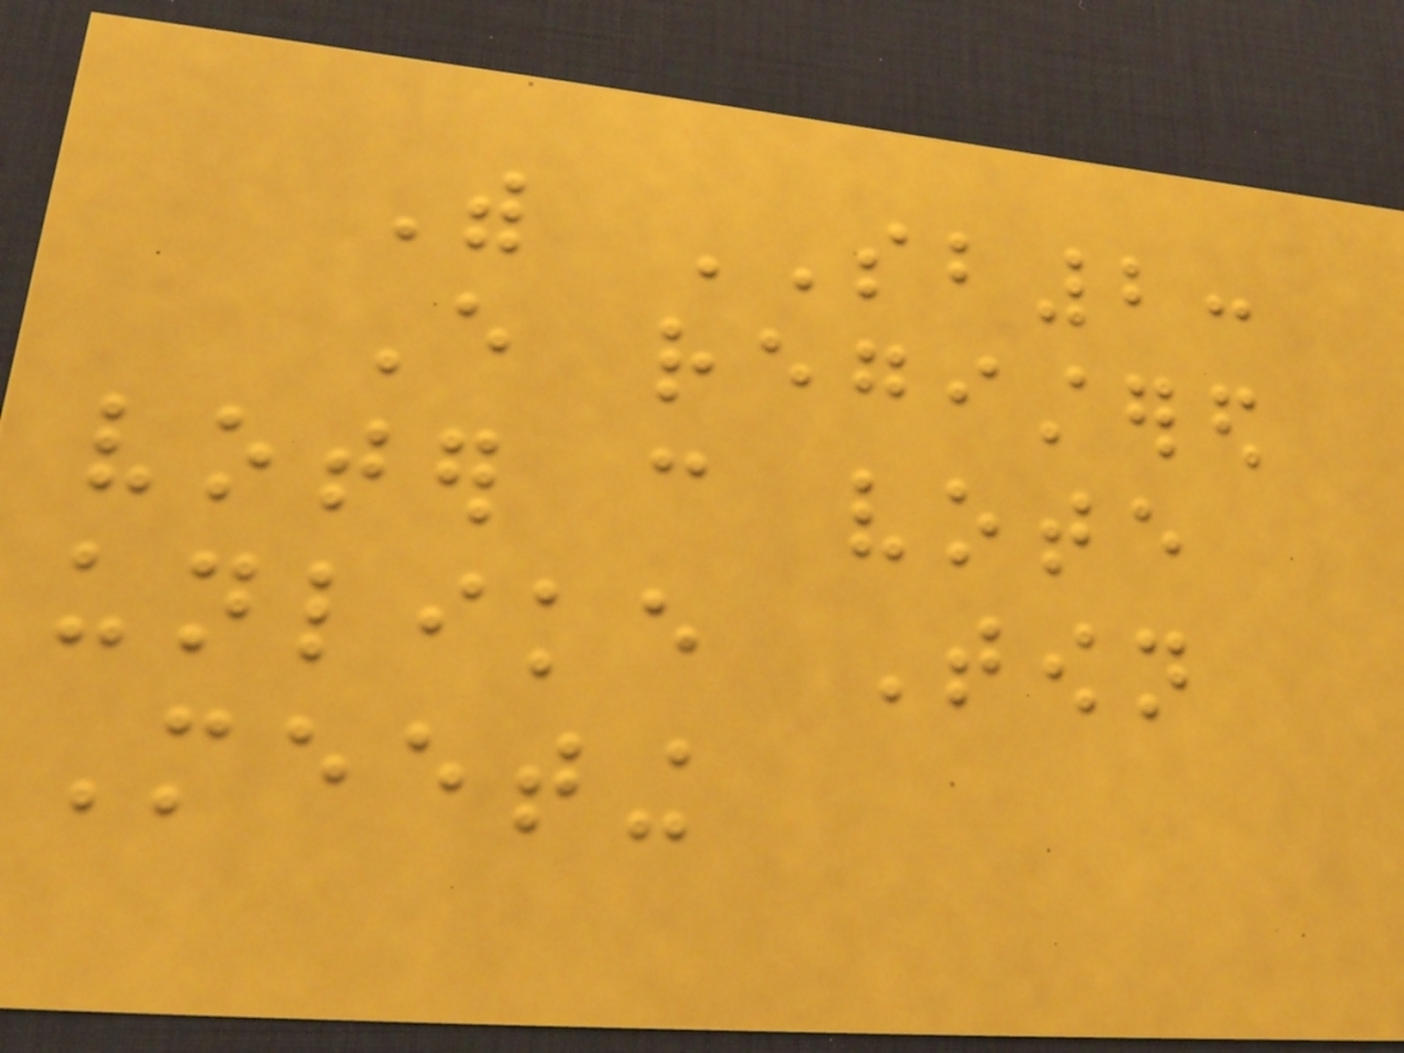With SB2:
Every registered
voter can vote
unlike Town
Meeting
